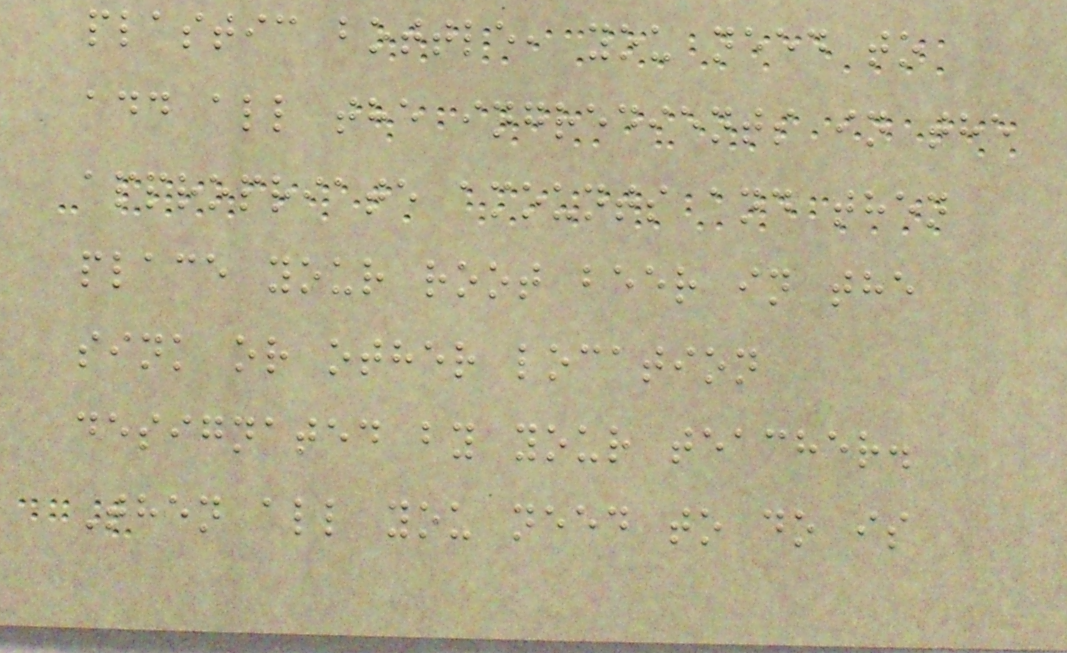plastic bottle, you need to
add all the ingredients in the
appropriate amounts and then
place your root beer in the
sink or other location
designated by your teacher.
Then all you need to do is
